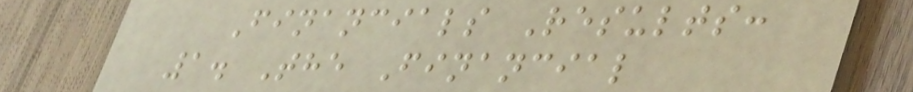Financials Results:
1. The Financial
